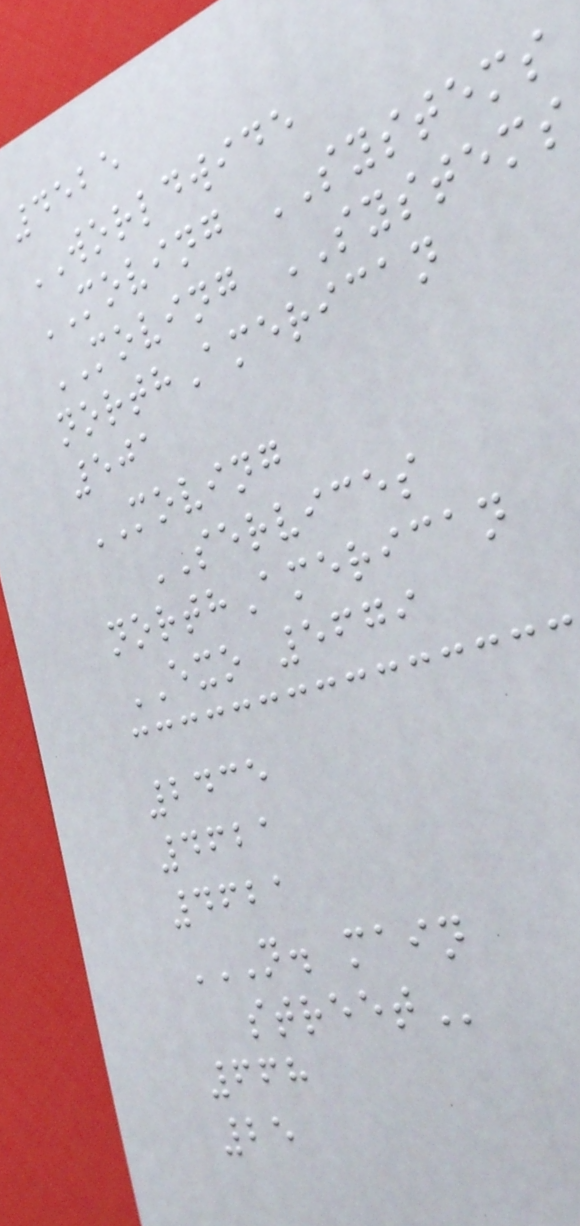4525
WORLDWIDE
MOVING SYSTEMS
MOVING SYSTEMS
northAmerican
501
MOVING
SERVICES
northAmerican
EXO 5679
2435
4621
4621
N. MAIN
STREET
668
25
